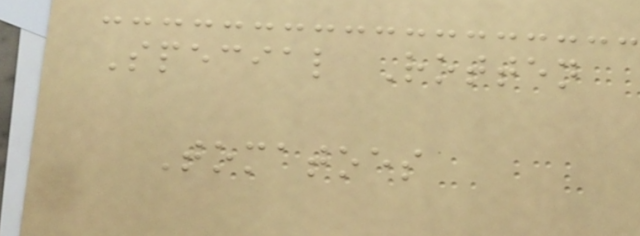Special Rotten
Tomatoes
